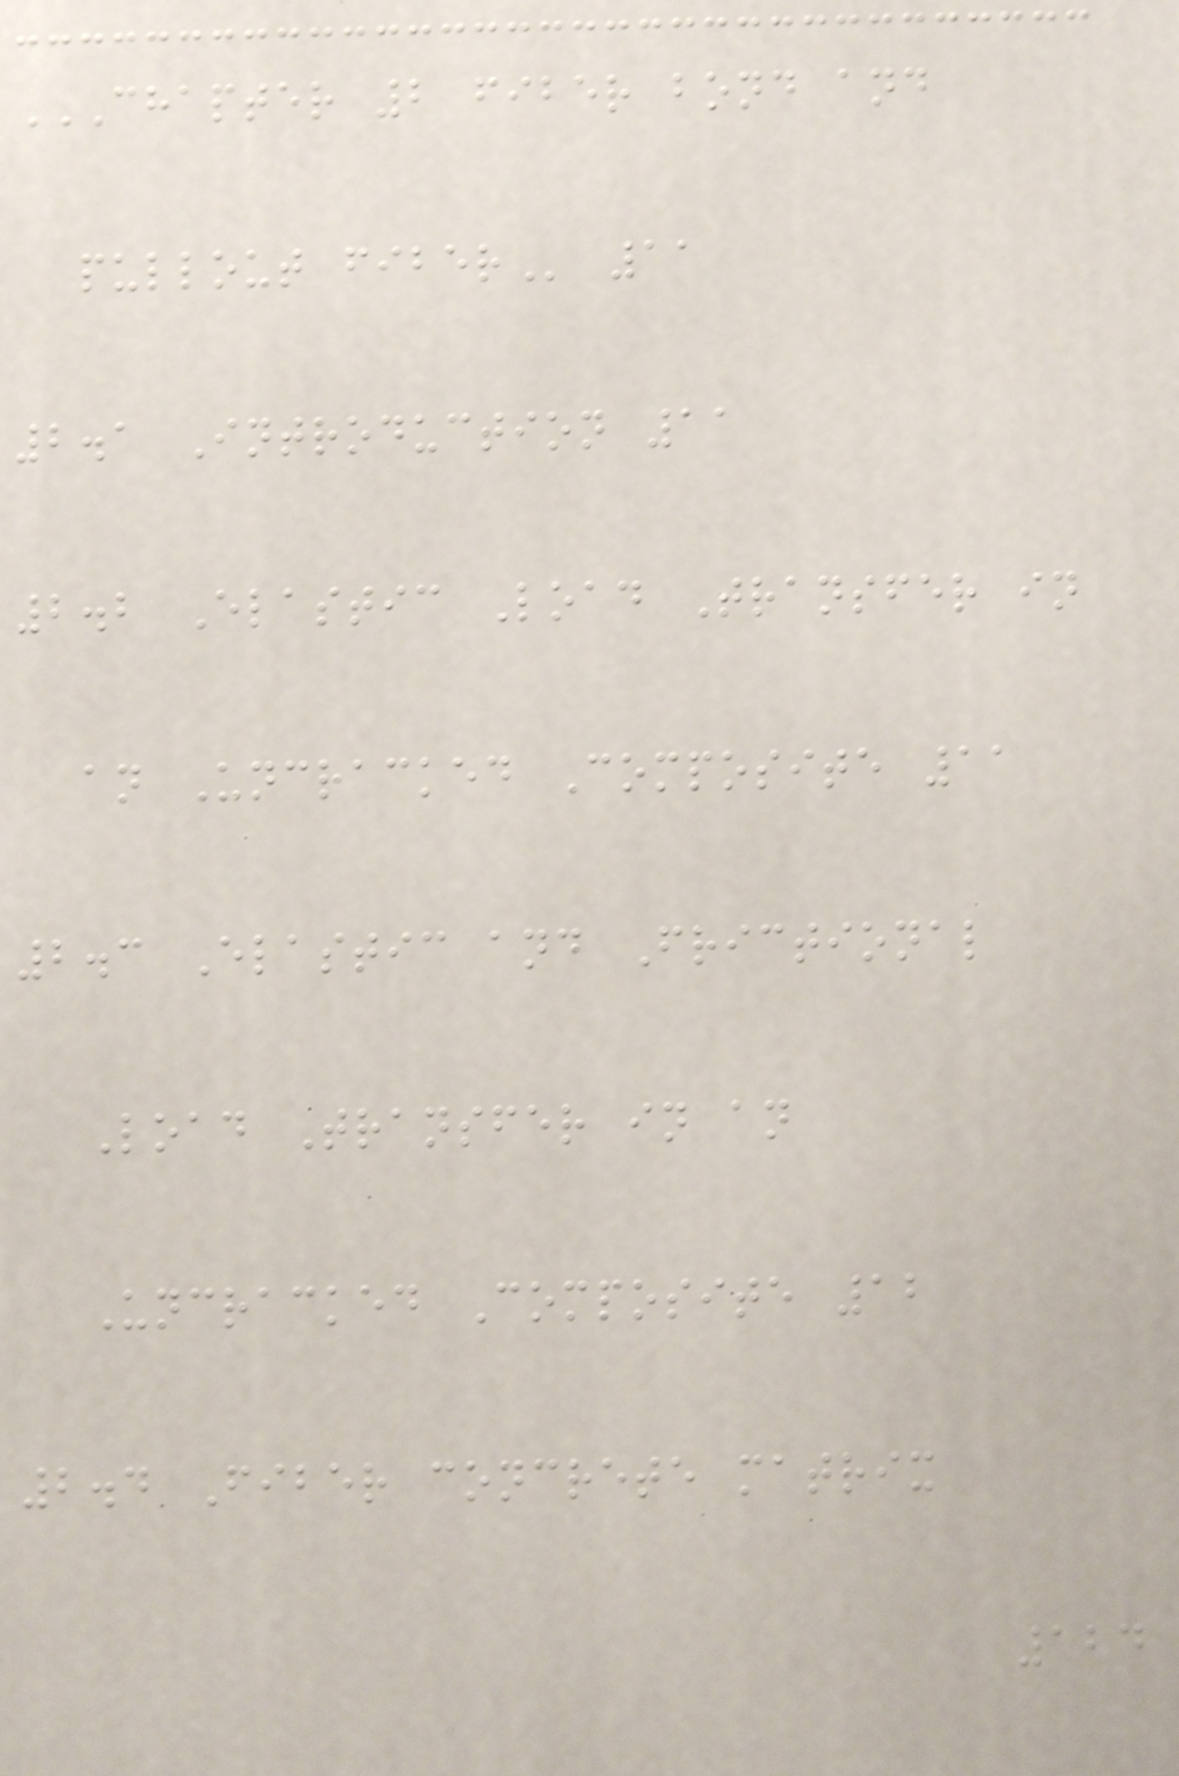CHAPTER 2 FIBER BOND AND
PULLOUT FIBER 11
2.1 Introduction 11
2.2 Elastic Load Transfer in
an Uncracked Composite 11
2.3 Elastic and Frictional
Load Transfer in an
Uncracked Composite 12
2.4 Fiber concrete matrix
124
